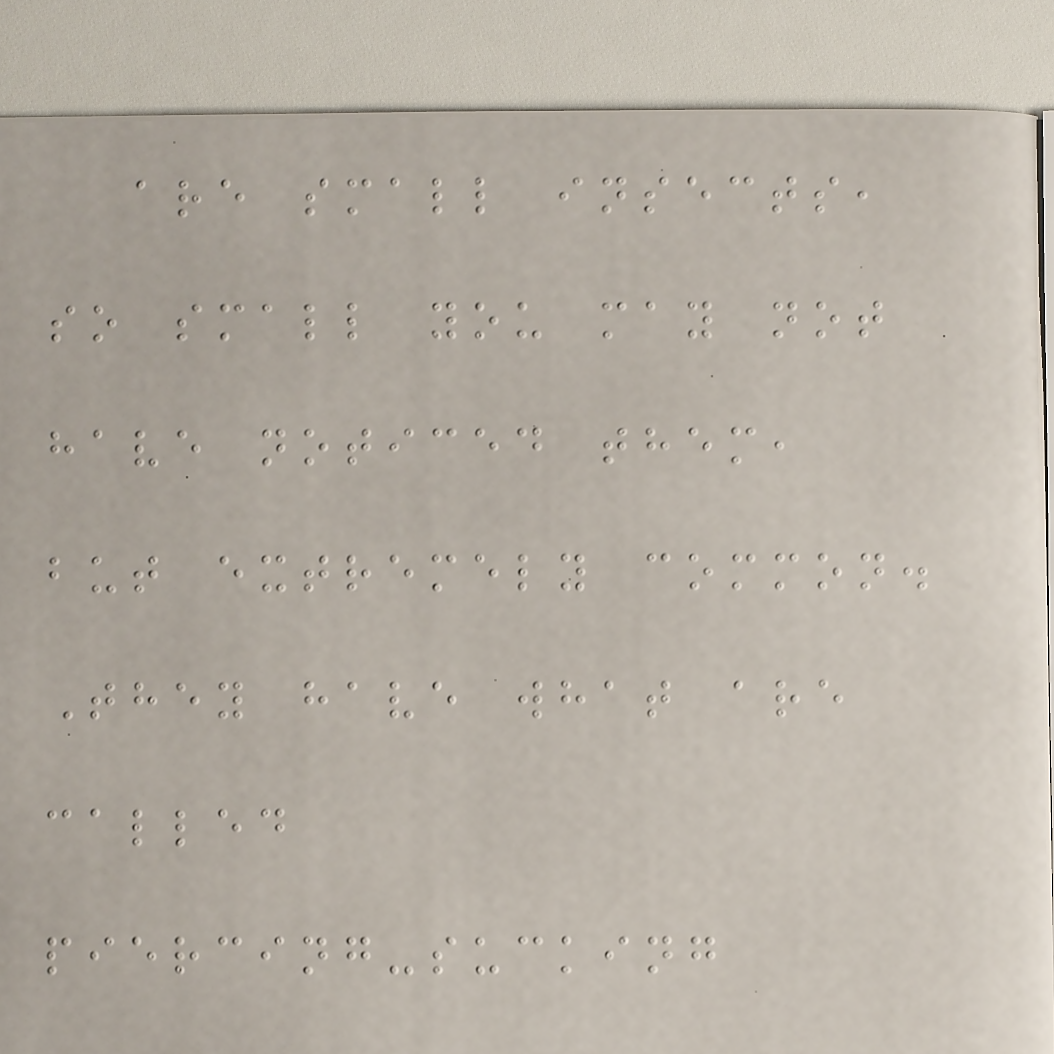are small insects,
so small you may not
have noticed them,
but extremely common.
They have what are
called
piercing-sucking
